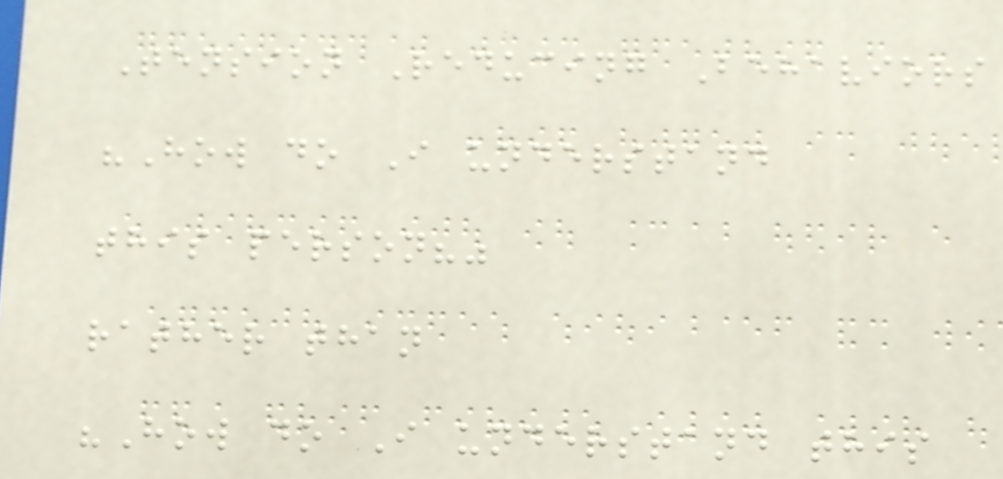Tension Reducing Behaviors
"How do I understand
this person?"
rather than
"How do I understand this
